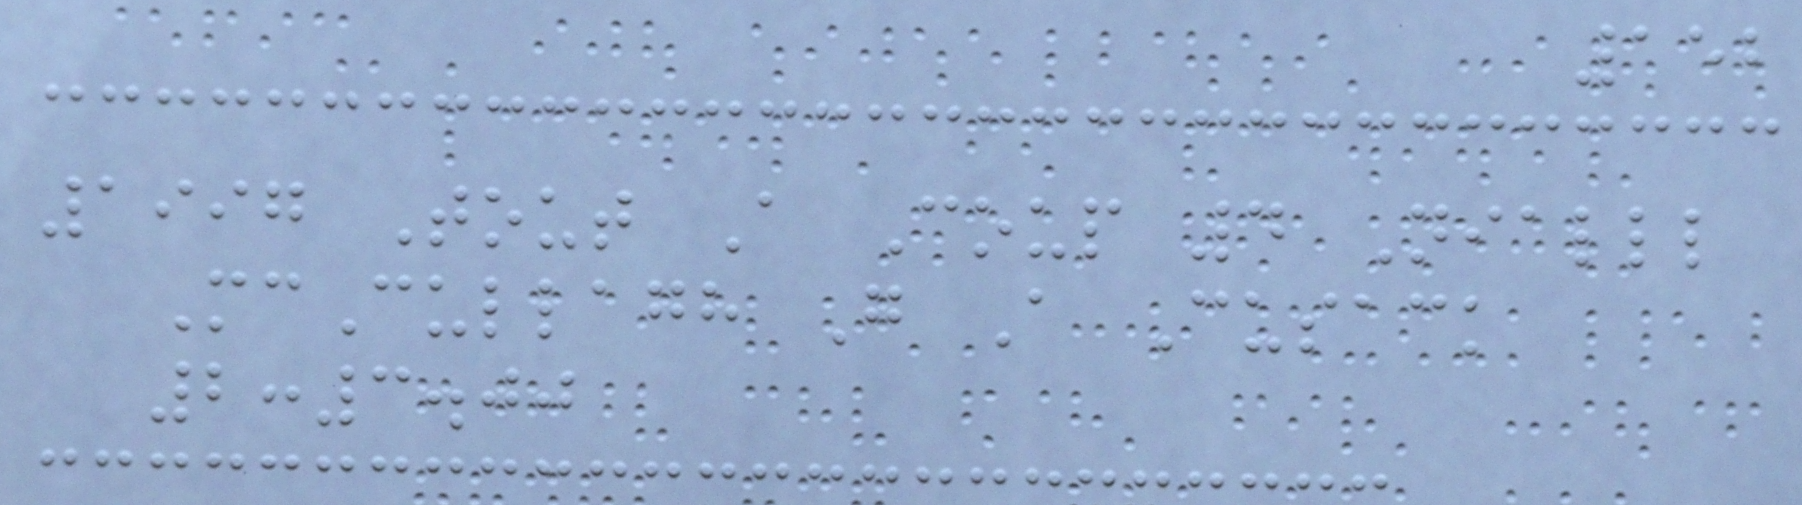152
1997 Tout A Coup 4 Nialll
McCullagh G A Cusack
2:3.00
